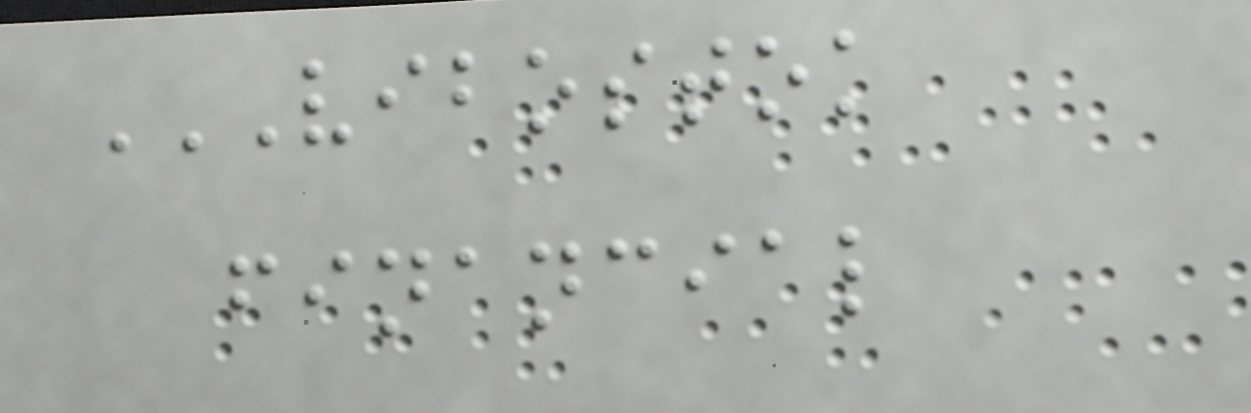VIBOSTOK
FINANCIAL
